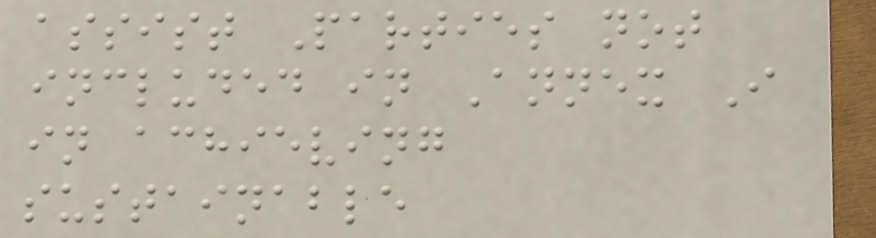assist Parties not
included in Annex I
in achieving
sustainable
